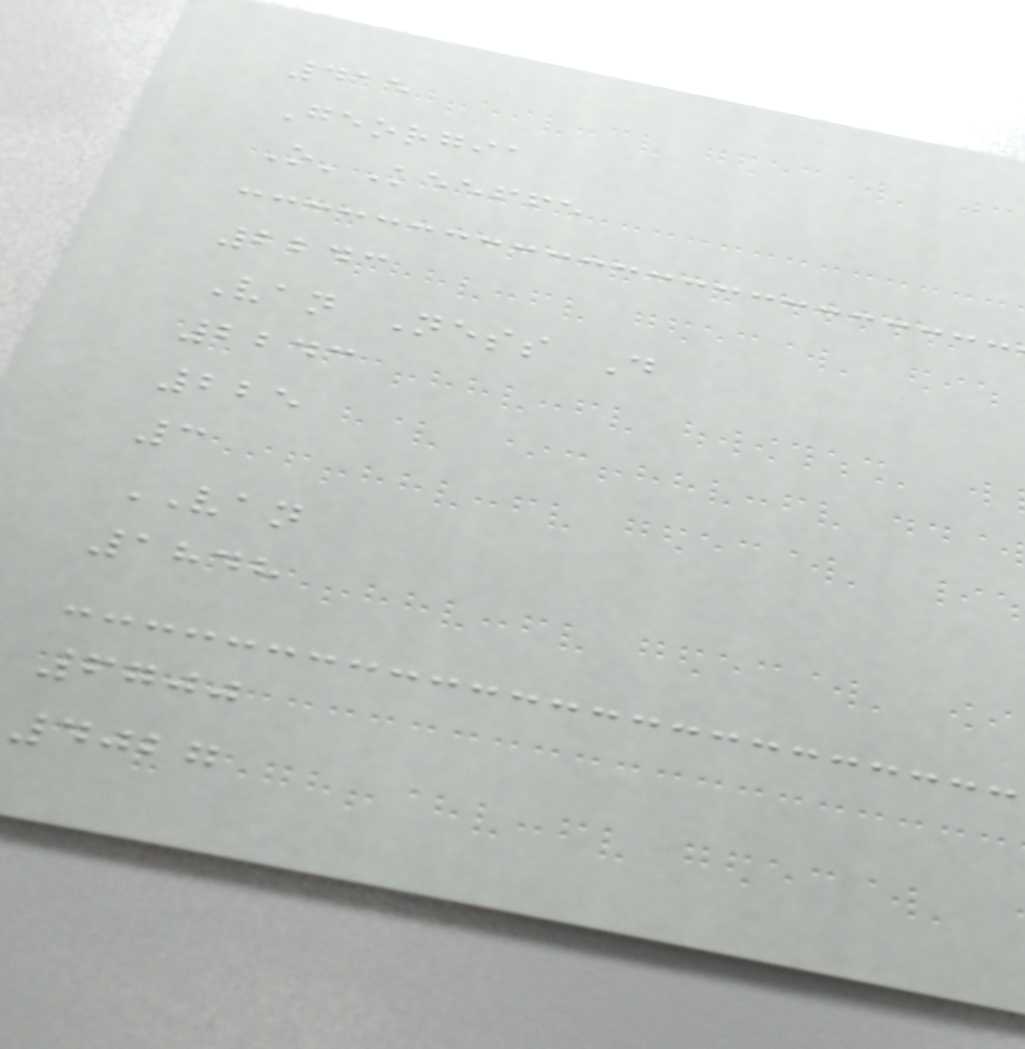415
Georgia
O'Keeffe
2243
Van Ness D
2243
225
3
VAN
1848
6700
4027
